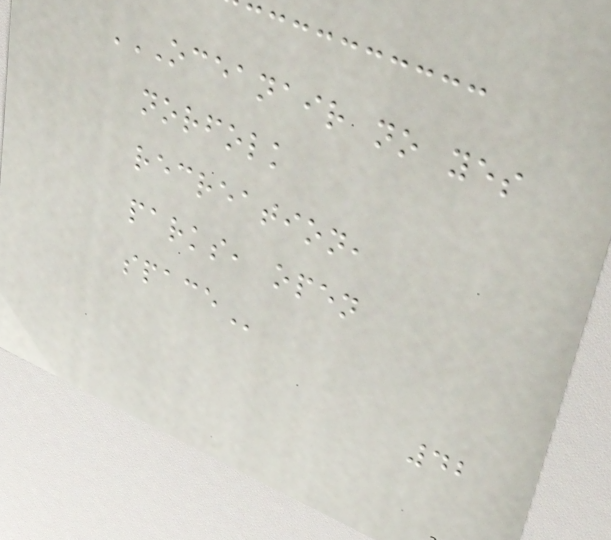OCEANAIR NO YES
NORFOLK
RECREATION,
PARKS, OPEN
SPACE
42
